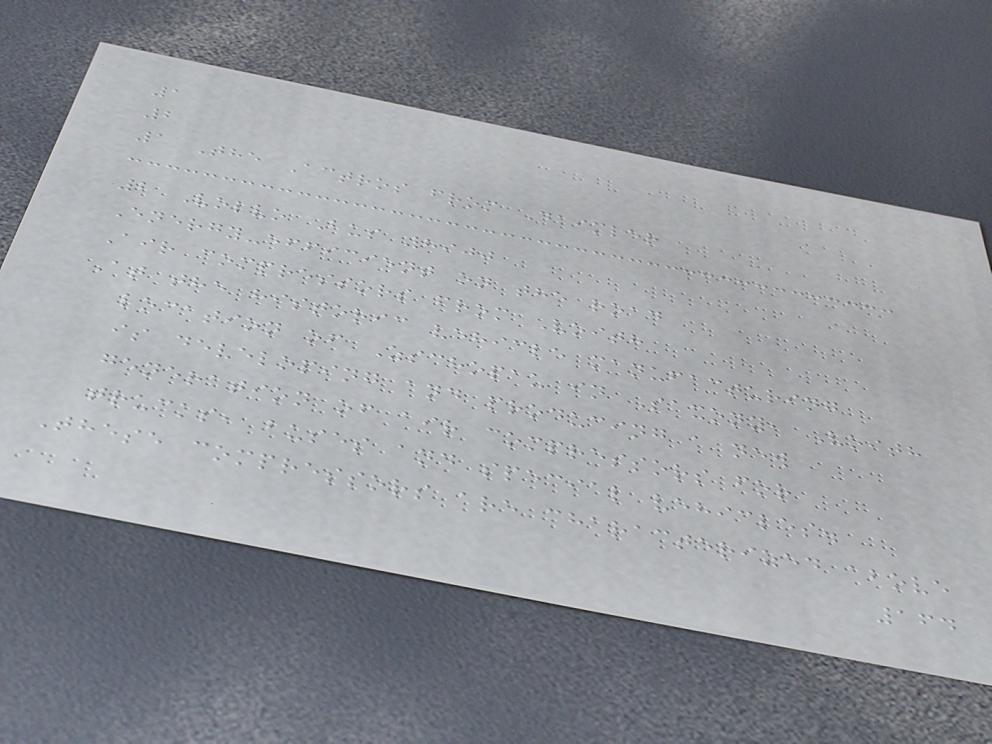1
2
1 The Actros from Daimler
2 Volvo Bus 8900
Energy-efficient on the road
Air compressors from Voith
At the historic vehicle manufacturing
location of Zschopau in Saxony, Voith
is developing and producing a new
generation of air compressors for
trucks, buses and special vehicles.
These compressors are characterized above
164
